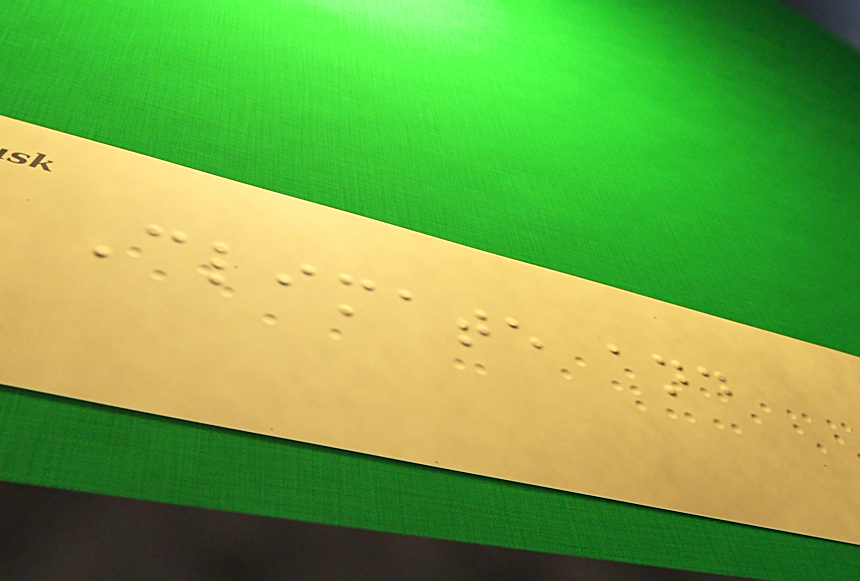Climate and
